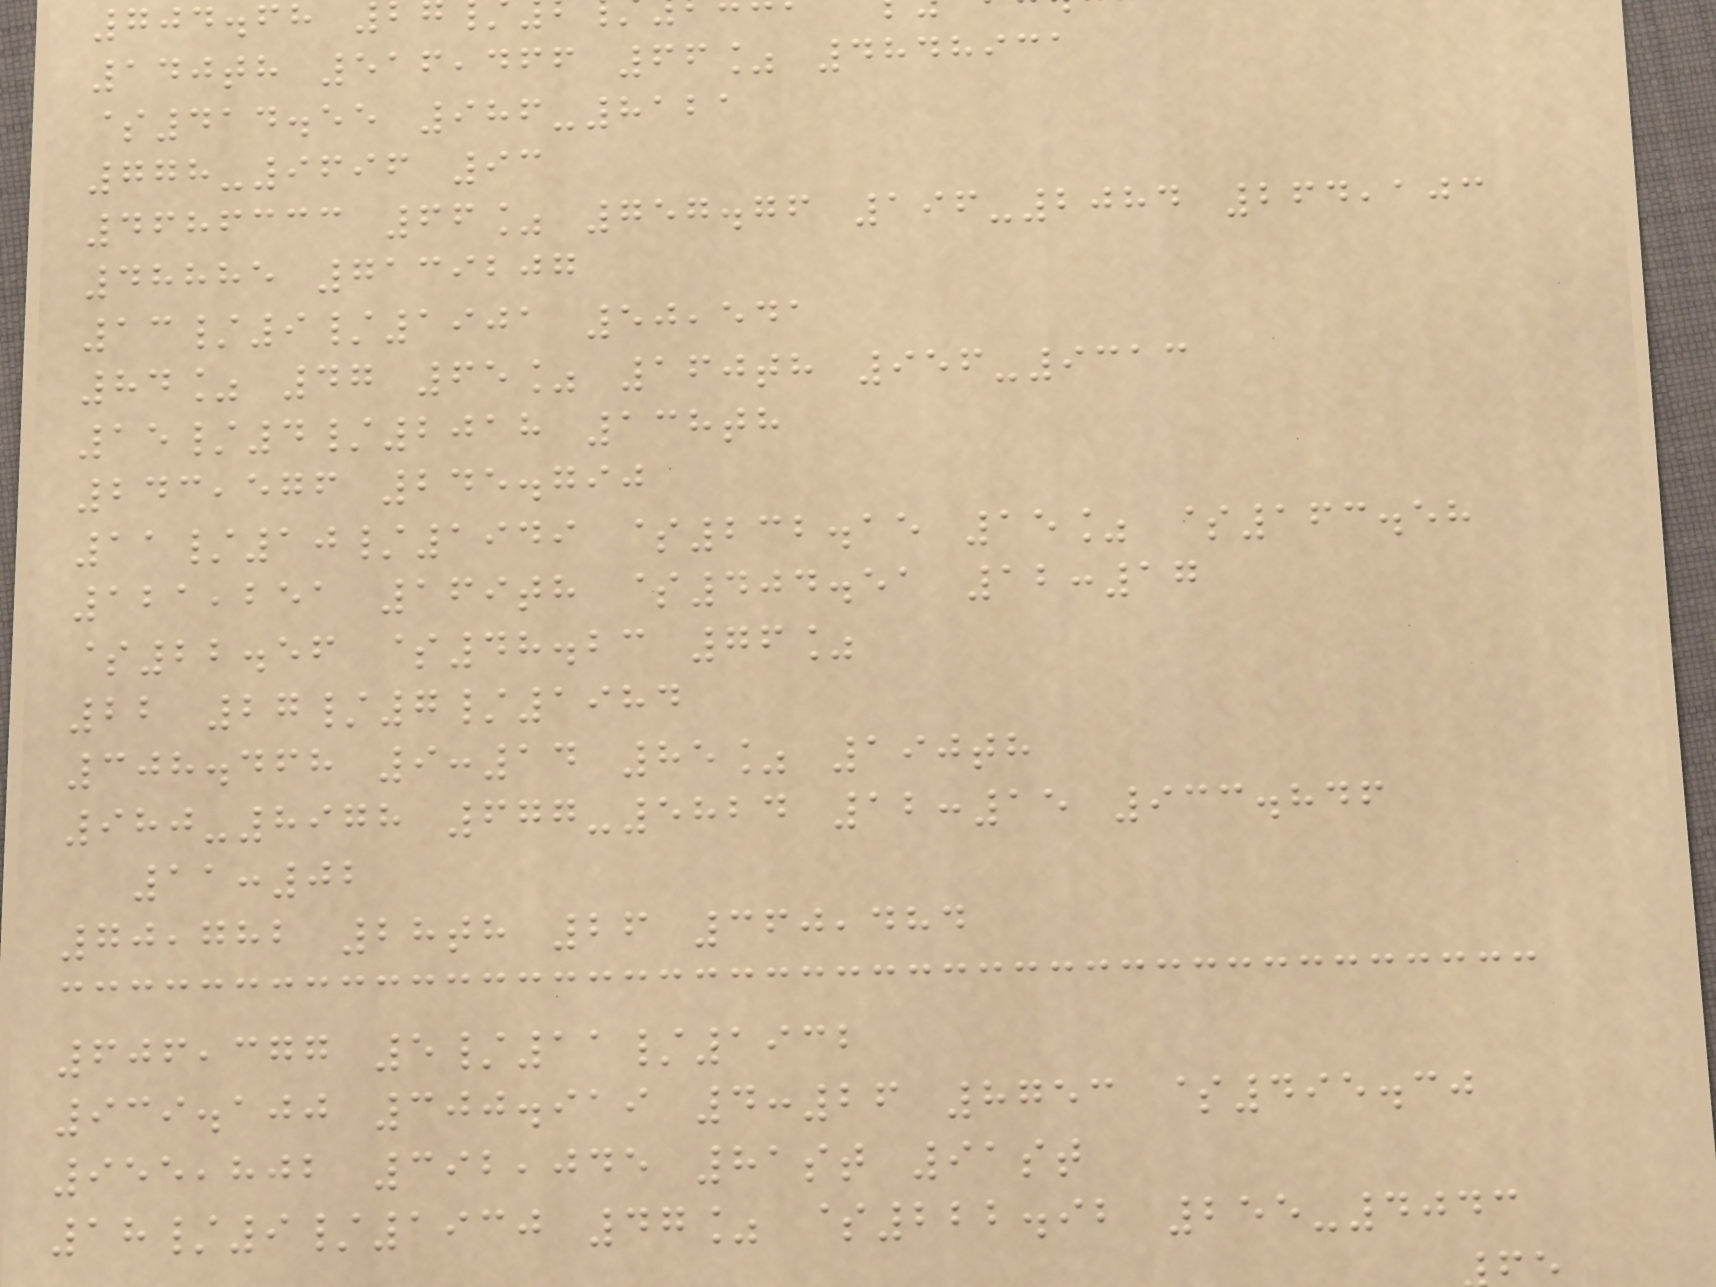140th 516,466 66% 4848931
$414.55 986-8121
778-9696 93
4686333 66% 757.76 196-2084 264,103
48885 7139207
13/9/1901 50,541
84% 47 65% 160th 956-9313
15/4/2018 138th
243,576 245.790
11/10/1949 $232.15 15% $163.58
121,251 169th $404.51 12:17
$22.56 $48.23 76%
22 27/7/1984
308.468 9:14 85% 190th
980-8978 677-5824 12:15 933.846
11:02
70,782 28th 26 360,484
606,377 5/11/1932
939.100 300.919 4:26 8753 $495.30
955,802 392,045 81st 91st
18/9/1930 47% $222.92 255-4043
